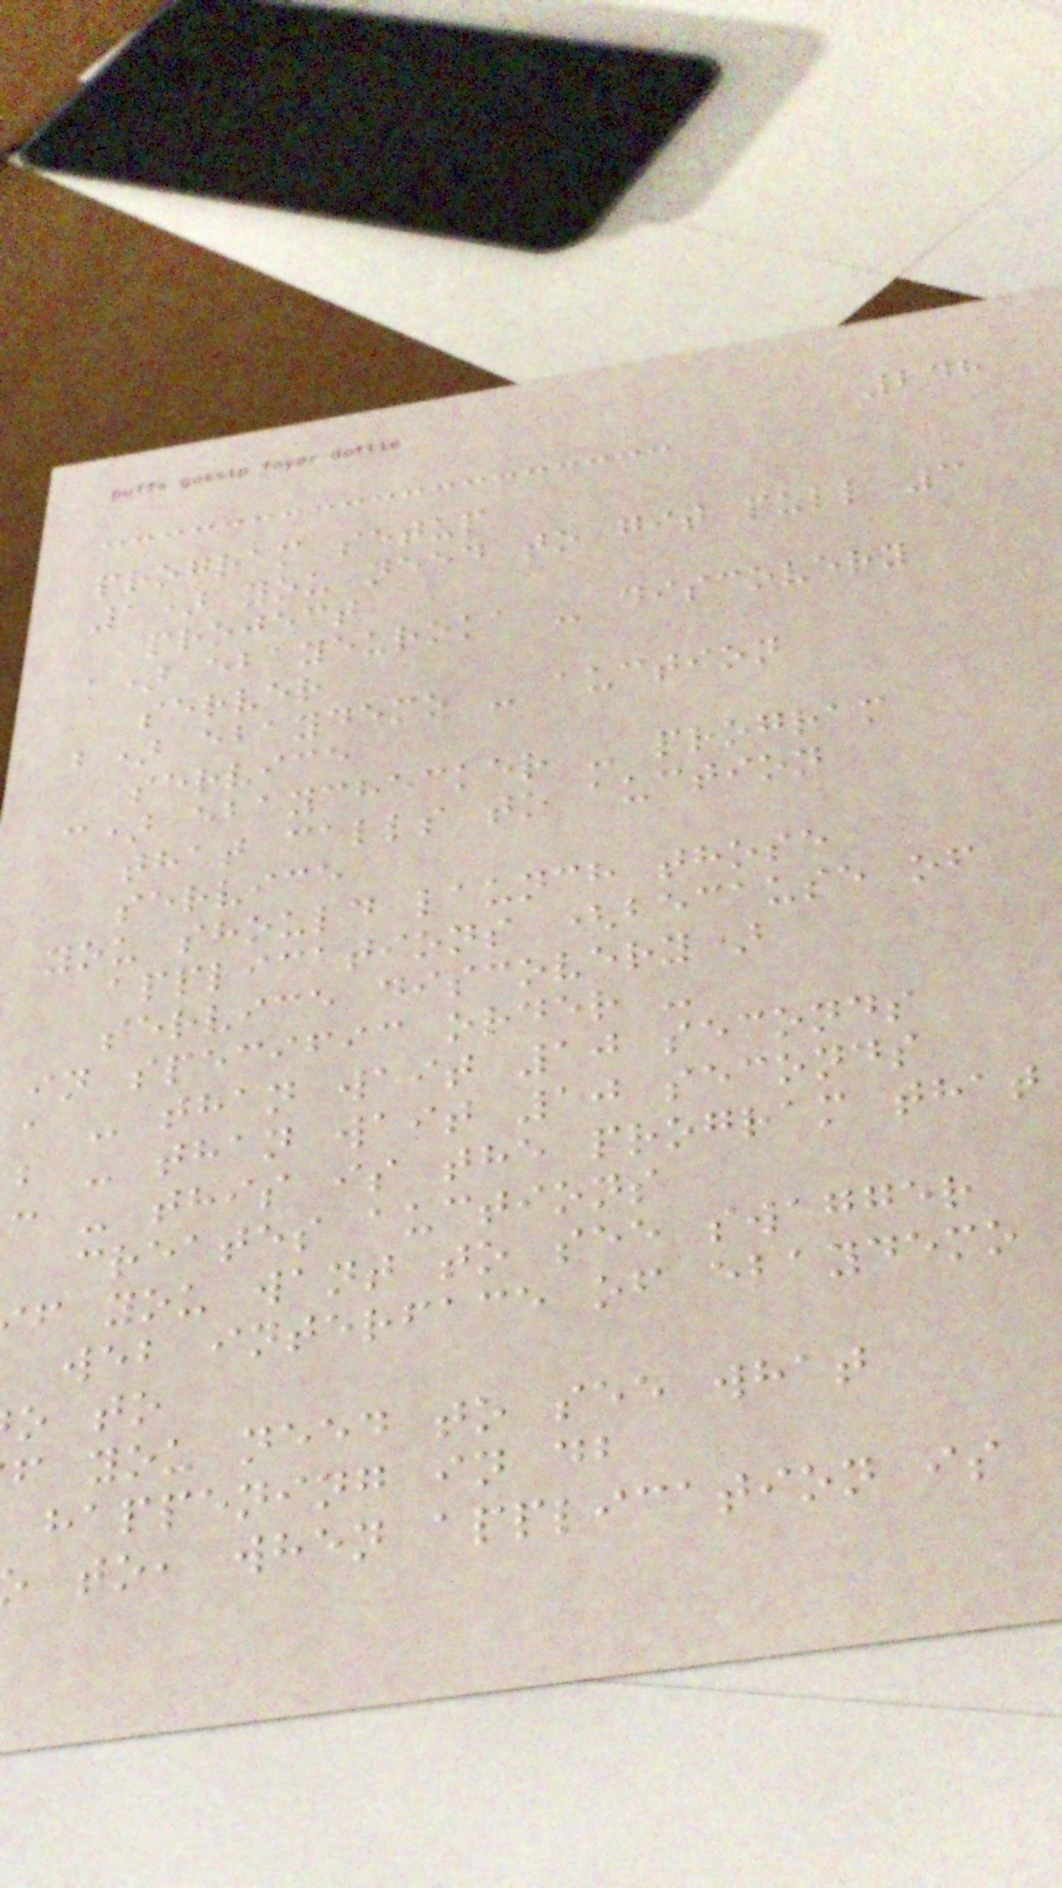248
program setup
1) you need to git pull 3
project
a) ebayeuroka - discovery
server
b) ebaydemo - auction
service
c) ebaychecker - program
that calls to auction
service
you should launch those
applications (because of
service discovery)
in specific order -
a - than wait 10 seconds
b - than wait 10 seconds
c - this is the program that
creates auctions
f you want to see swagger
web interface of ebaydemo
o to
f you need to see what
happening in db
to, when application is
